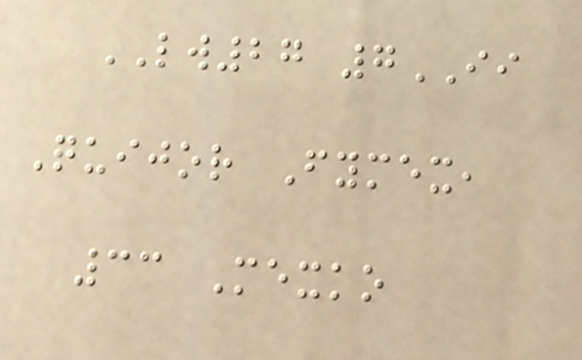LW27 7II
Quijor Fymex,
33 Mexko
